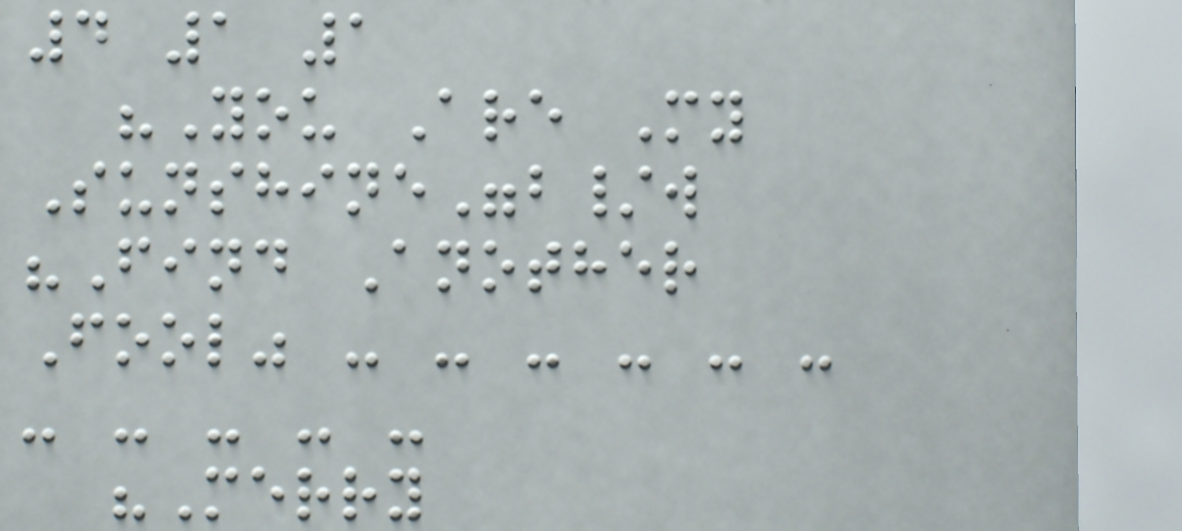4 1 1
"You Are My
Sunshine"b/w
"Find Another
Fool" - - - - - -
- - - - -
"Merry
